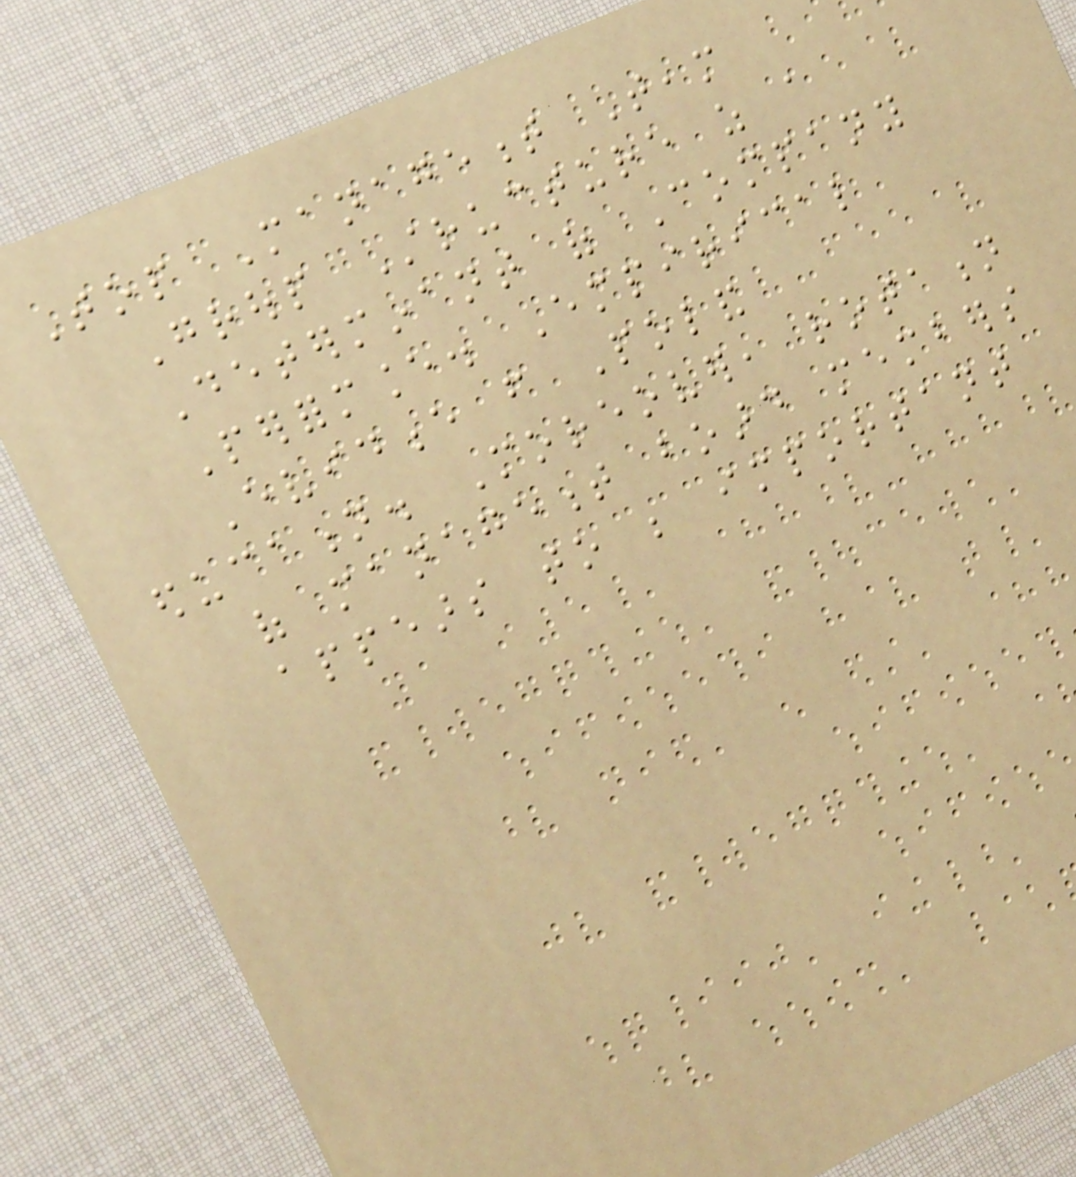Top Management Team
Group Structure as a
Determinant of Company
Performance. Empirical
Evidence from Poland
education. Moreover, rotation
of management board members
appears to be important
